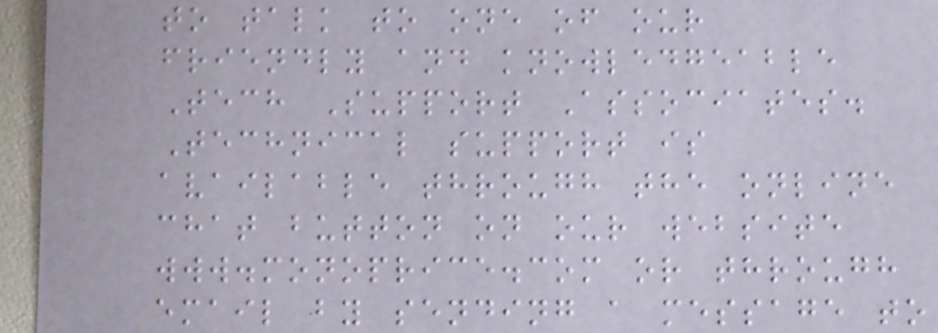to talk to one of our
friendly and knowledgeable
Tech Support Associates.
Technical support is
available through the online
chat button on our website
www.monoprice.com or through
email by sending a message to
